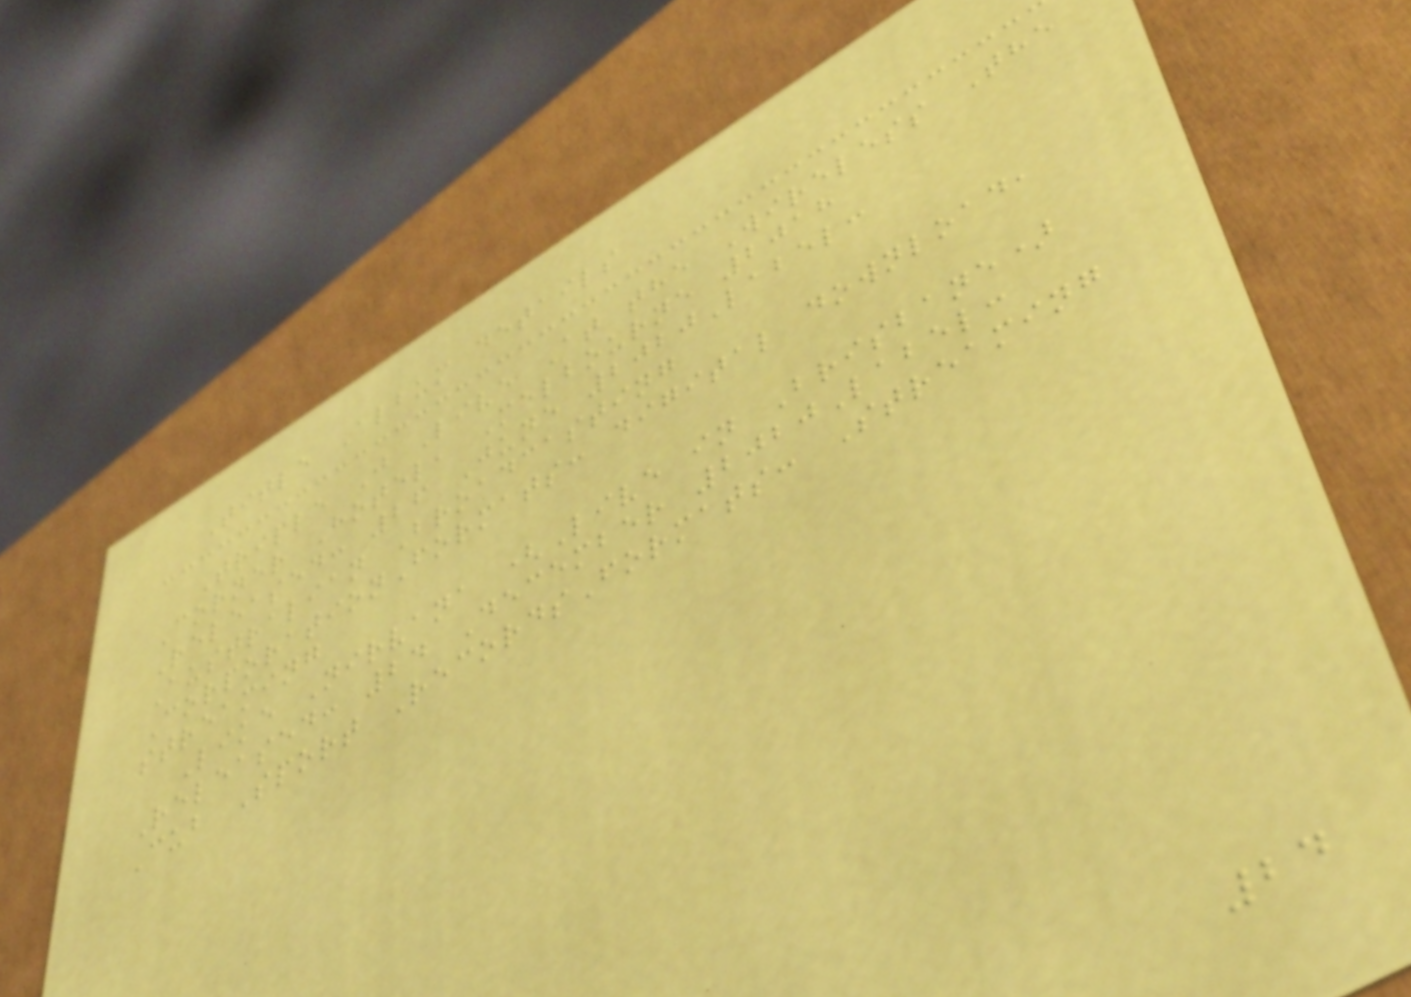Title Album details
Triple J Live At the Wireless The
Corner Hotel, Melbourne 2018
Released: 26 June 2020Label:
Australian Broadcasting
CorporationFormats: digital download,
streaming
Like Nirvana (Live in Brisbane)
Released: 24 December 2020Label:
Cub Sport RecordsFormats: Streaming
24
